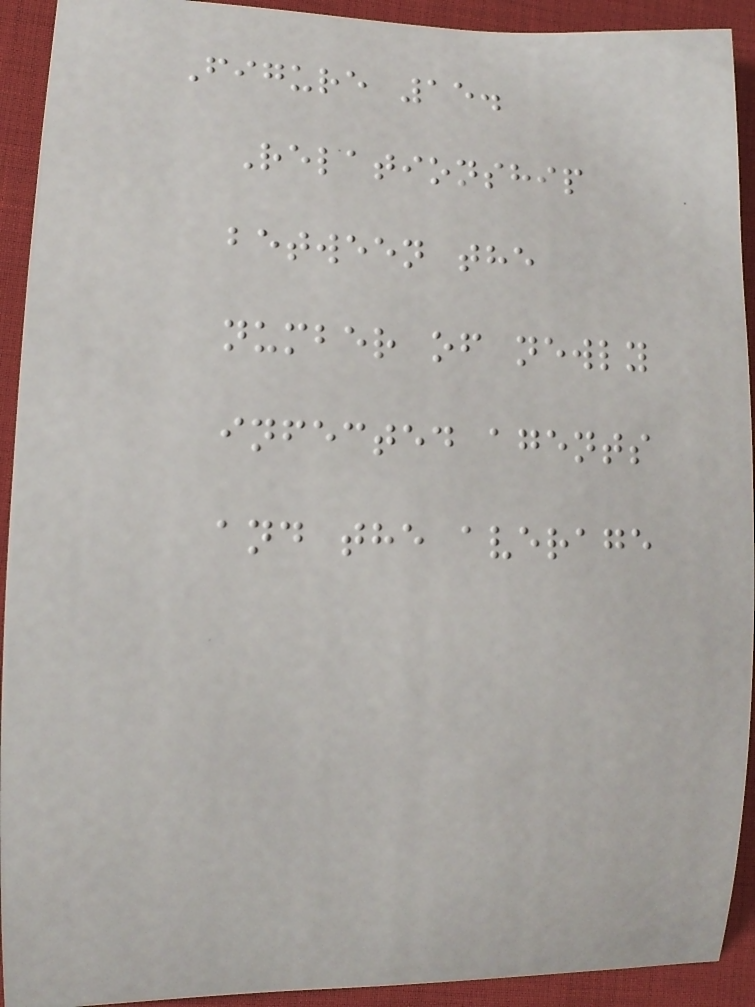Figure 15.
Relationship
between the
number of newly
infected agents
and the average
